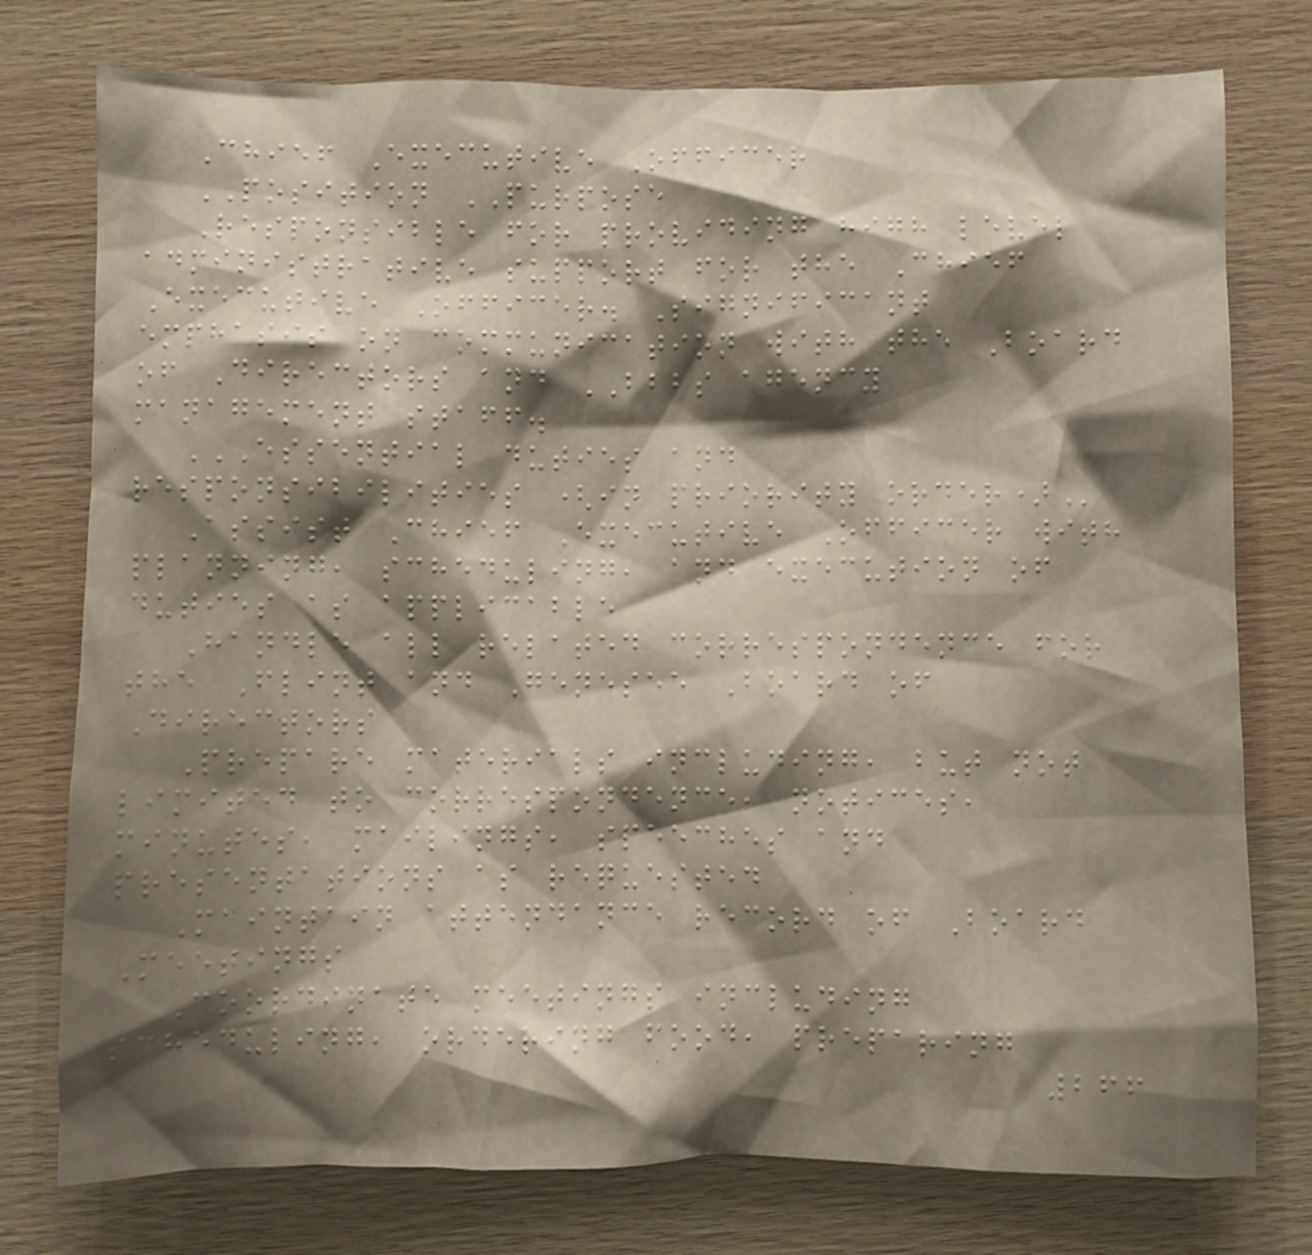Chief Executive Officer
POSITION PURPOSE
Responsible for providing high level
administrative support for the Chief
Executive Officer. Significant
emphasis on communication with the Board
of Directors and BBBS agency
management staff.
ESSENTIAL DUTIES AND
RESPONSIBILITIES (IN PRIORITY ORDER)
Assist Chief Executive Officer with
planning, scheduling, and execution of
duties as applicable
Handle all related correspondence for
the Flint and Genesee Board of
Directors
Prepare materials including, but not
limited to correspondence, notices,
minutes, mailings, speeches and
presentations as requested
Maintain attendance record of Board
Meetings
Coordinate meetings including
scheduling, ordering food, preparing
266
